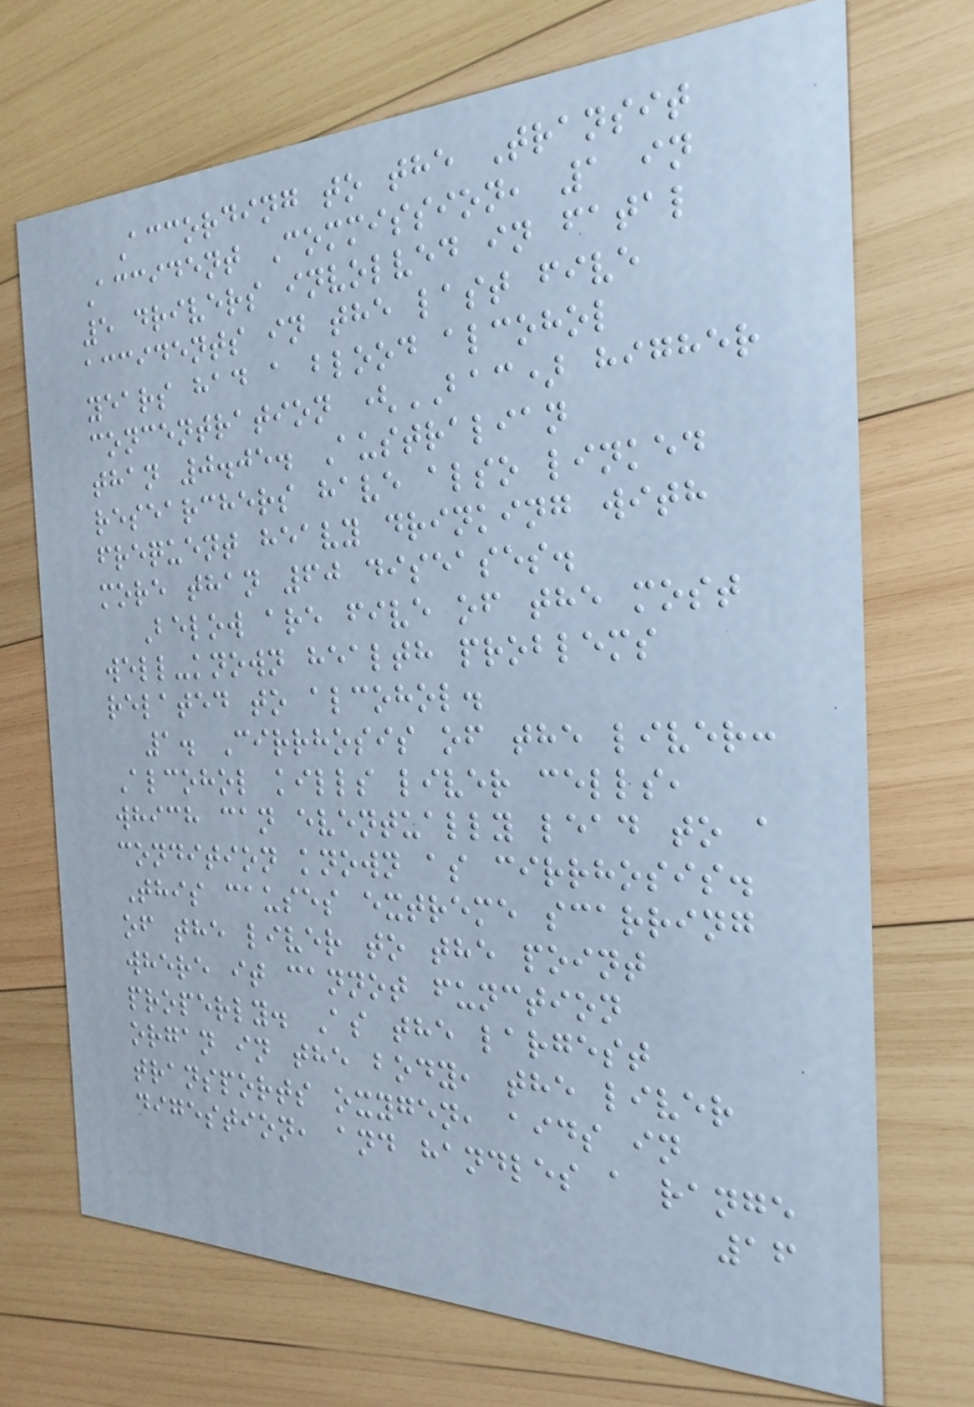According to the Transit
Accident Commission, 1 in
5 drivers involved in fatal
accidents in the last five
years had a blood alcohol
concentration (BAC) higher
than 0.05. Australian
researchers have also linked
frequent heavy drinking with
more than 60 diseases.
Below are five of the most
well-known health problems
related to alcohol.
1. Cirrhosis of the liver:
Alcohol kills liver cells,
which can eventually lead to a
condition known as cirrhosis.
This causes extreme scarring
of the liver to the point
where it cannot function
properly. As the largest
organ in the body, the liver
transports oxygen, aids in
digestion, and handles a range
16
